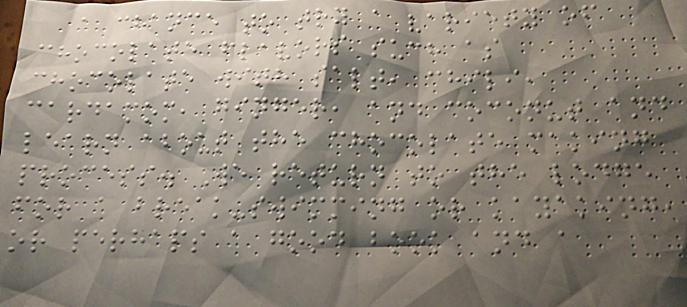a chance to try a variety of
chocolate flavors such as
chocolate with salt, chili,
cardamom, ginger, and coconut and
learn about the chocolate making
process. We return to the lodge
for a break-swimming or kayaking,
or perhaps a good book and a
